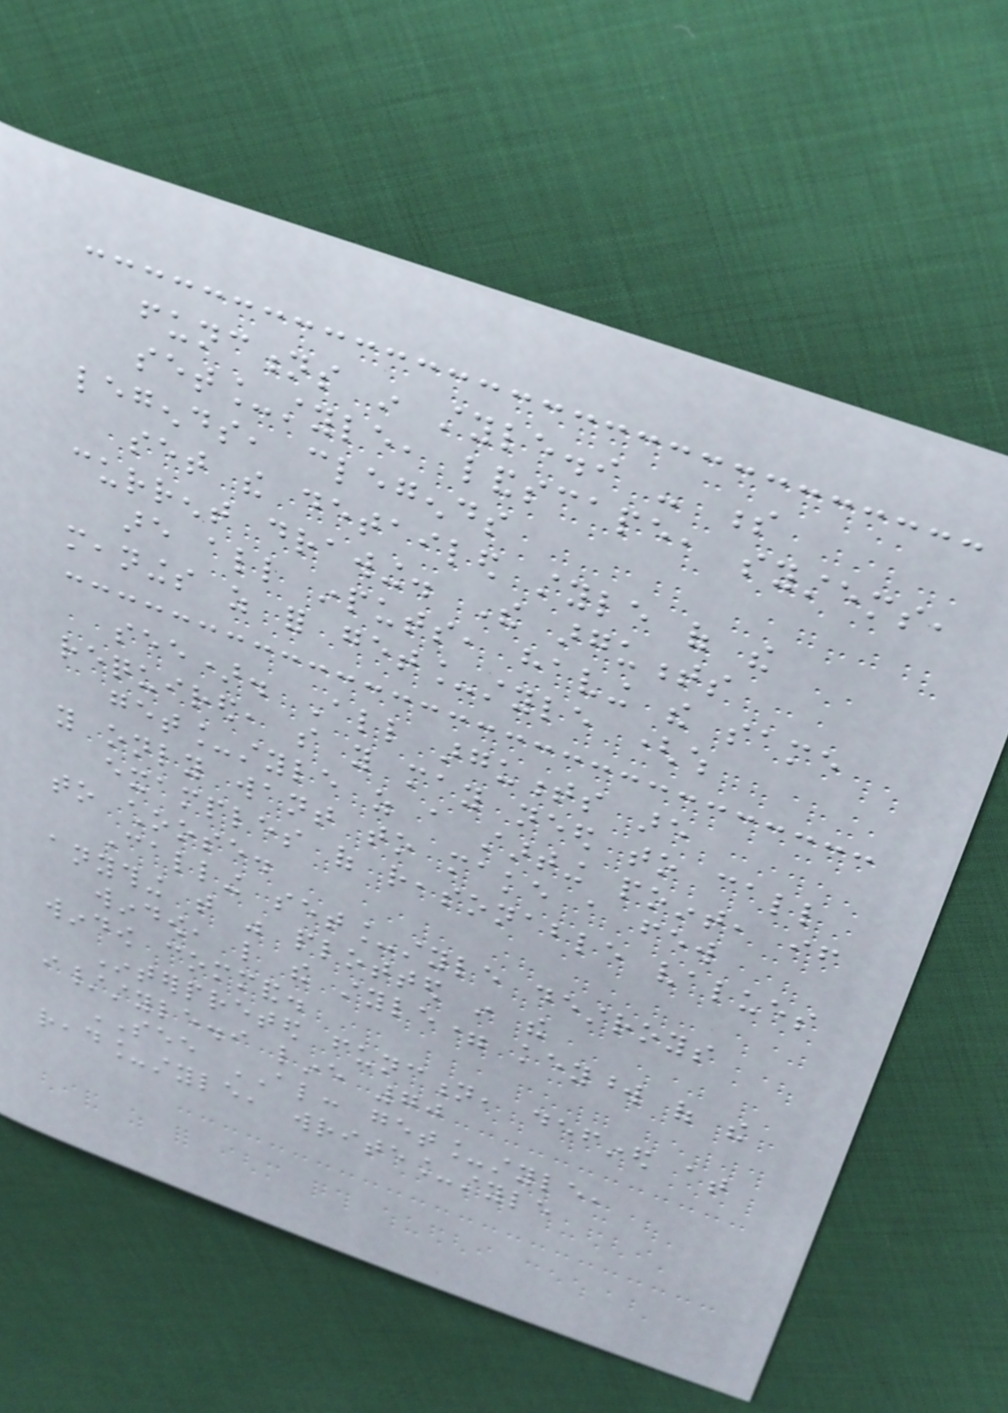functions in style.i - s
set_style, landscape, systems,
legends, clegends
set the detailed style of the
current drawing. The arguments
are all inputs, having the same
meanings as for get_style (which
see). All arguments are
required, so you may need to call
get_style as a starting point, if
you only want to make a few
examples of reasonable values
to choose.
Calling set_style destroys
anything that was plotted in the
window, like the style= keyword of the
window command.
Interpreted function, defined at
i/style.i line 70
SEE ALSO: get_style,
read_style, write_style
